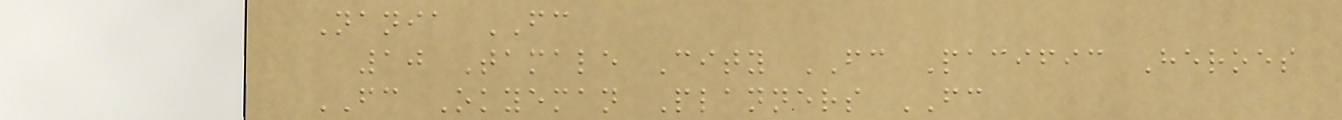Nania FC
10 Tamale City FC Pacific Heroes
FC Okyeman Planners FC
